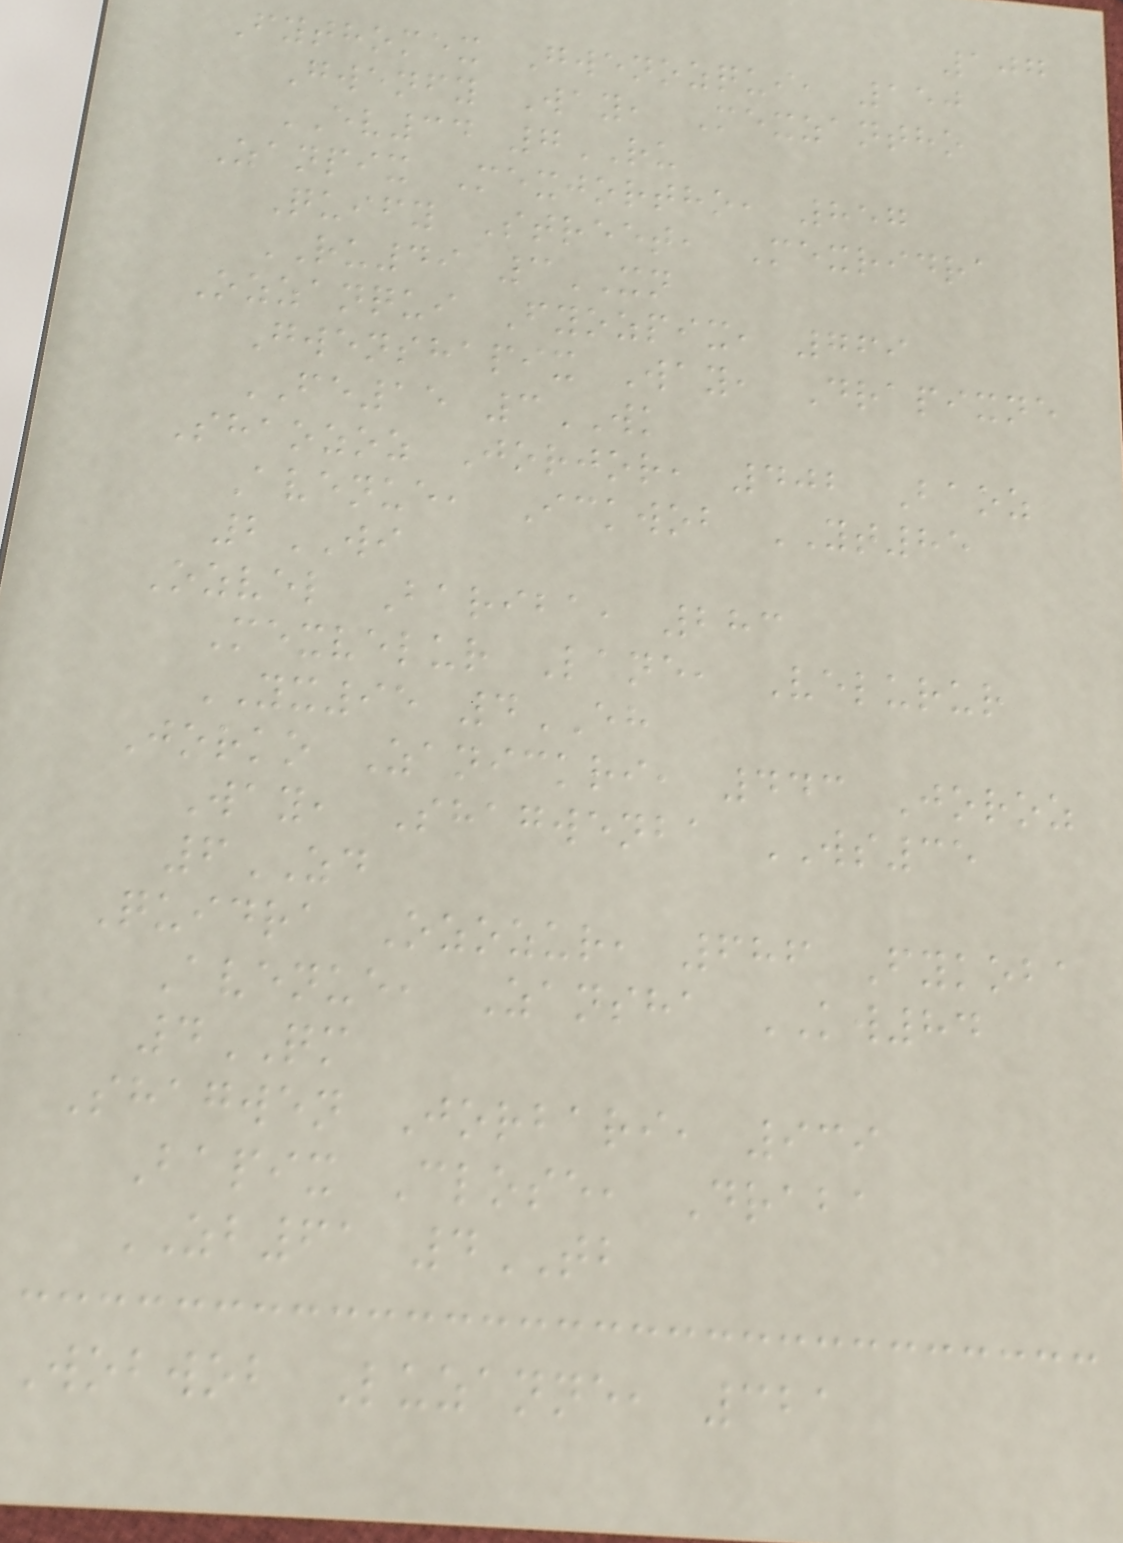107
Fythomex Gwenozqui, 150
Gwenfy Way, Mexzantho
EV34 7RU
Zanpix Mexjortho, 857
Quify Street, Mexridra
RU49 3XN
Ozzanqui Fyozpix, 769
Gwenshapix Way, Drapixne
FE15 3WK
Shaozoz Jorjor, 402 Baoz
Avenue, Ickwob YT85
2WI
Ozvel Bariba, 283
Mexvelur Lane, Velurur
YX95 4EH
Jorko Zanickri, 443 Joroz
Way, Shagwenba WS35
6ZD
Quidra Ozozur, 686 Fykoba
Avenue, Zansha KW84
4QM
Shagwen Jorbari, 939
Bapix Close, Draba
ZB61 4TB
Wobwob Luzanne, 321
